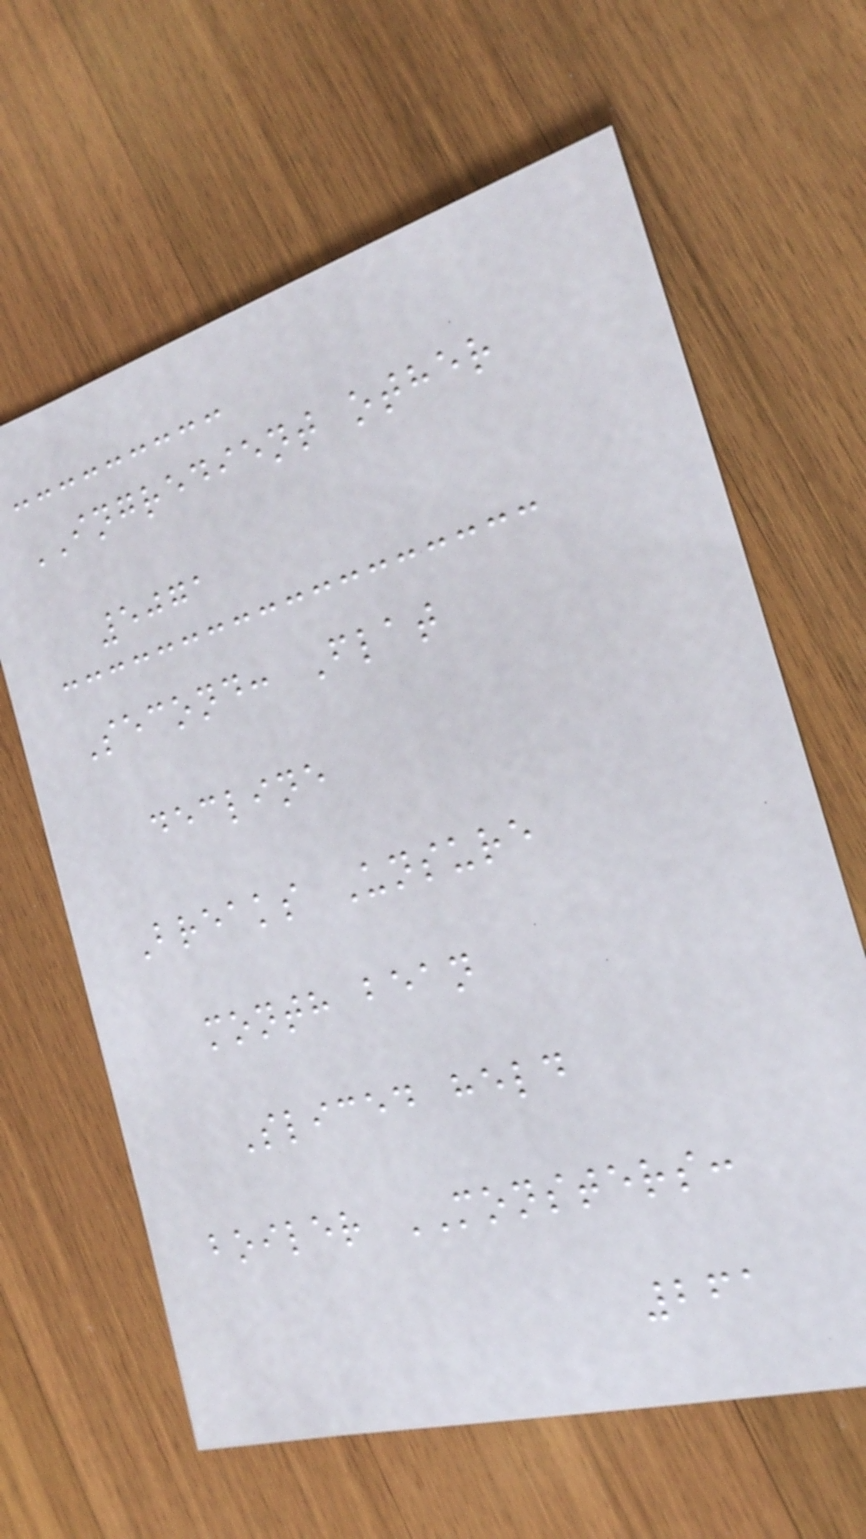INGREDIENT other
5071
Second: Flat
decline
Breaks Unsure
month bean
Sliced held
boiler MONSTERS:
261
